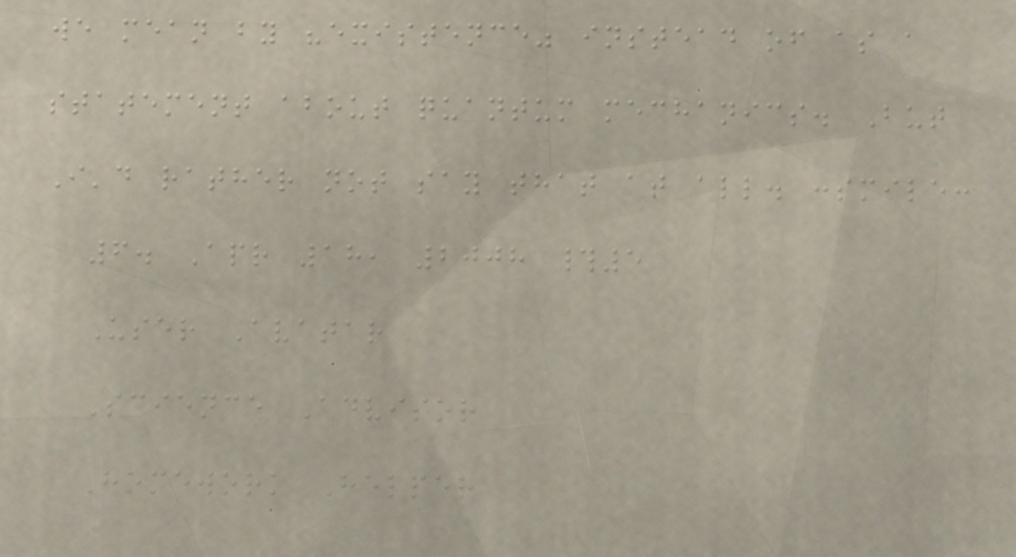we mean by "existence" instead of as a
statement about quantum mechanics. But
I'd rather not say that at all. :smile:
6. Apr 18, 2008 #5
User Avatar
Science Advisor
Homework Helper
